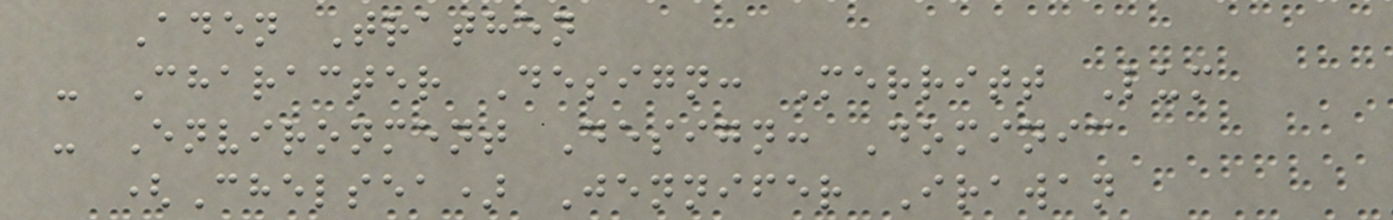Aden Trathen
- Character Design: Merritt Lum
- Environment Design: Dominic
(Chelsea) Jennifer Irawan
